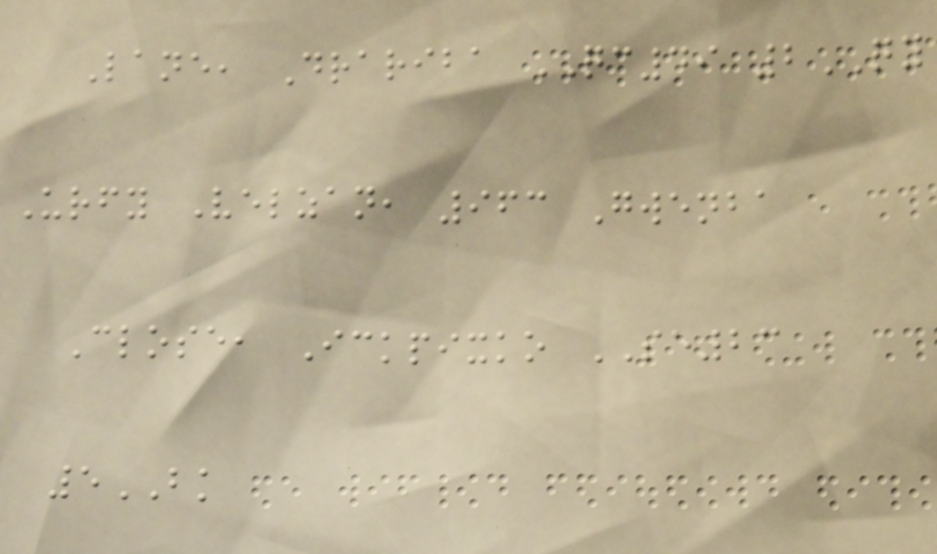Lane, Drariba QC49 2QY
Urfy Velzan, 963 Gwenba
Close, Ickpixko SE23
5BK
